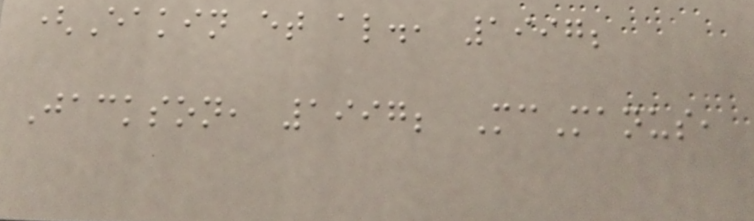(Eakin et al., 1997;
Jackson, 1997; McManus,
